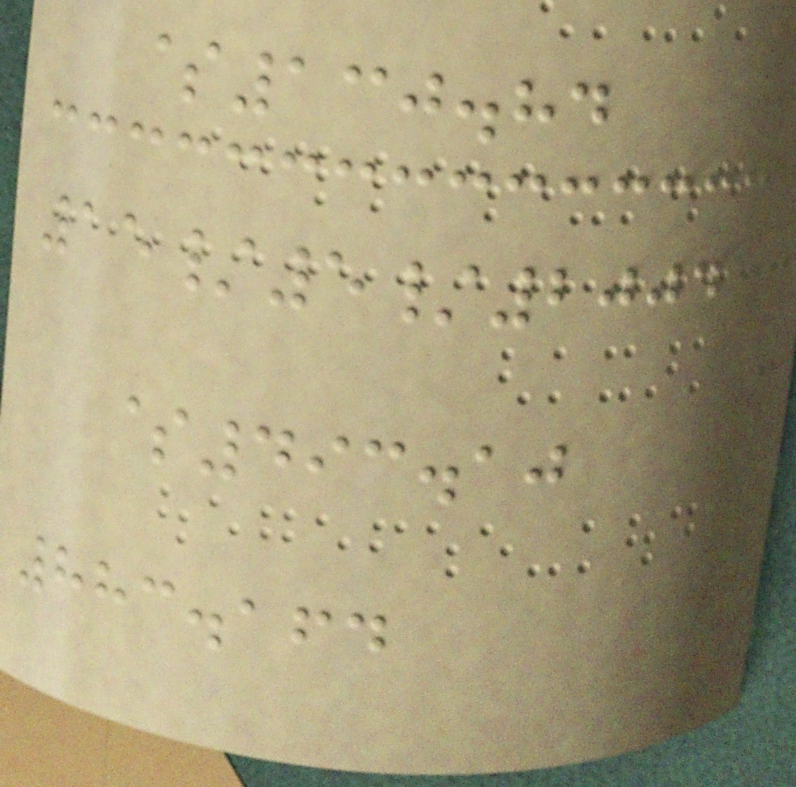$130.84
15/5/2004
$493.10
883.164
